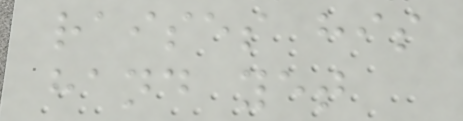raises his
hand yet
